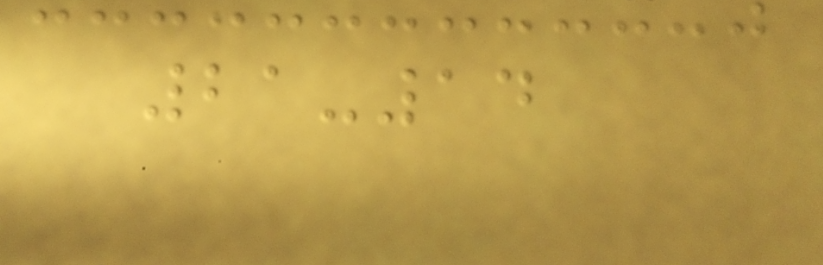21-14
